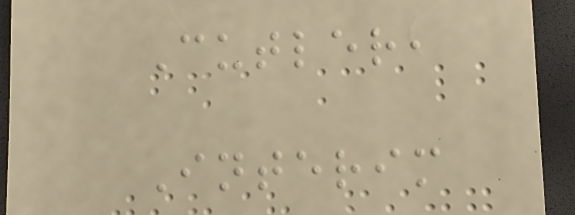Cutler,
Interim
